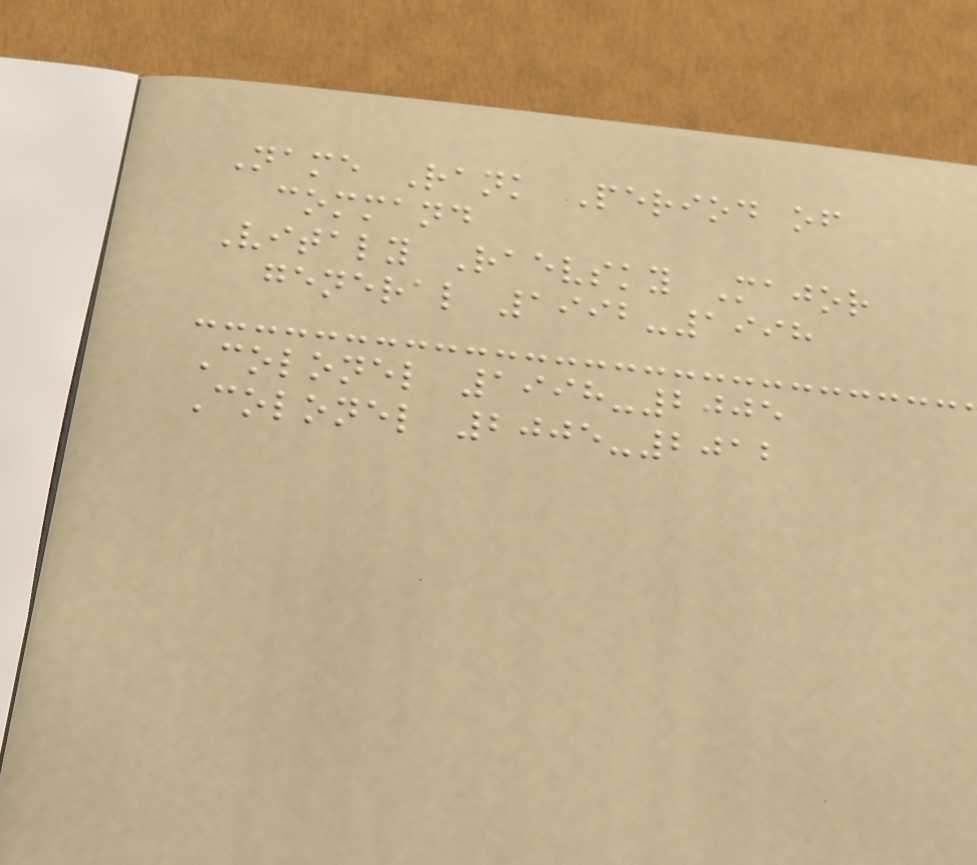Name Rank Period of
command
Vitaly Raevsky Major
general 1992-1998
Colonel 1998-2005
Colonel 2005-2012
